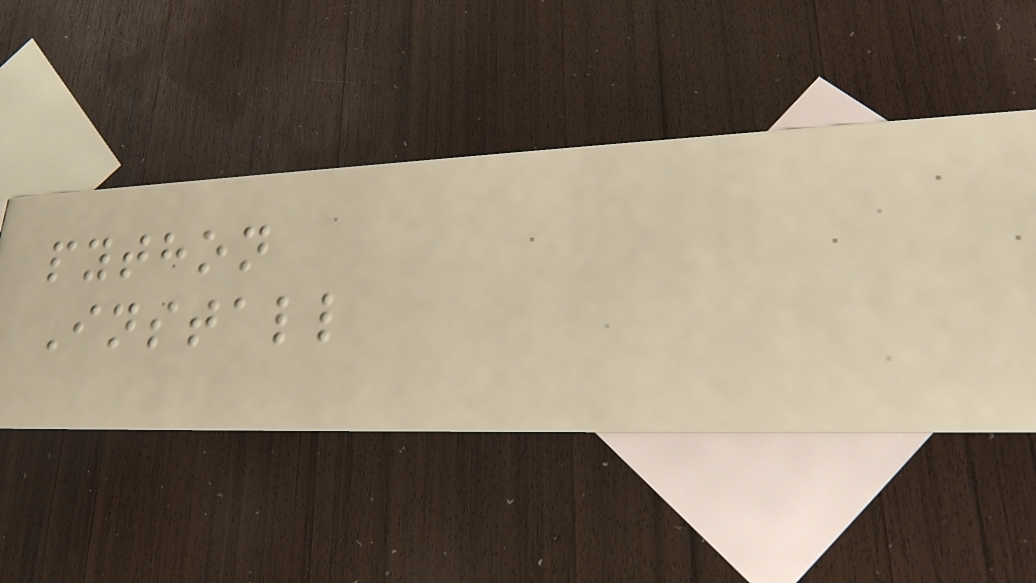python
Install
